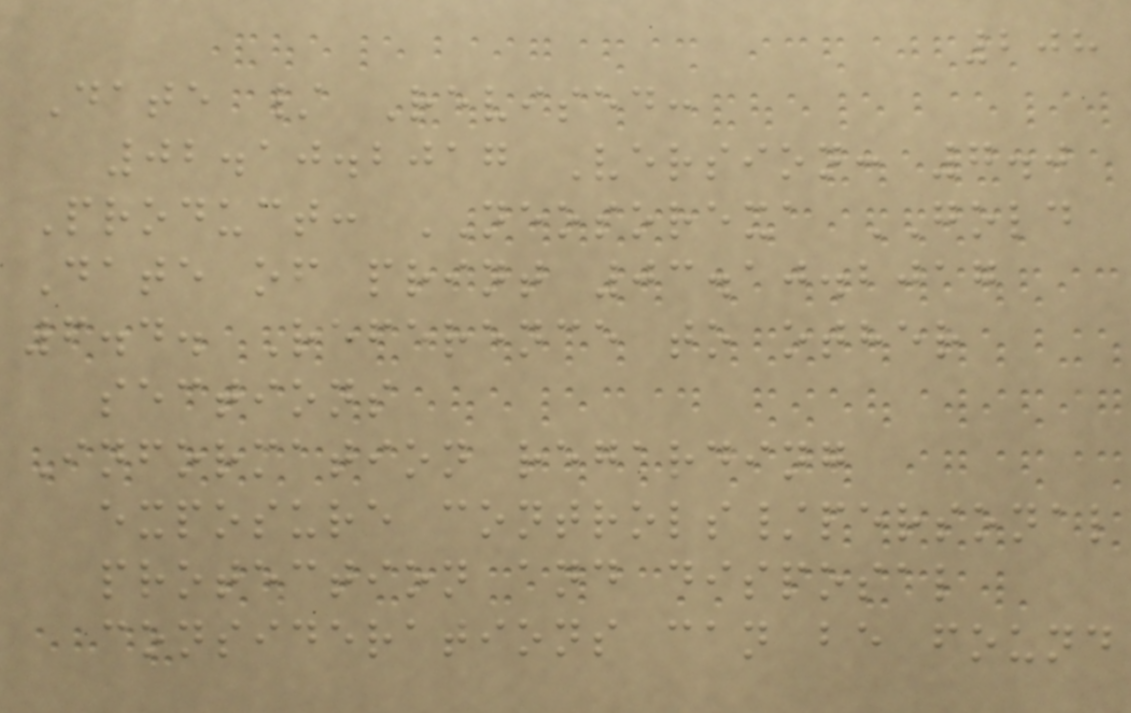208
Date / Revised:
02.10.2017 Version: 7.0
Product: NEOSOREXA GOLD
Date of print 03.10.2017
6.4. Reference to other
sections
Information regarding
exposure controls/personal
protection and disposal
considerations can be found
